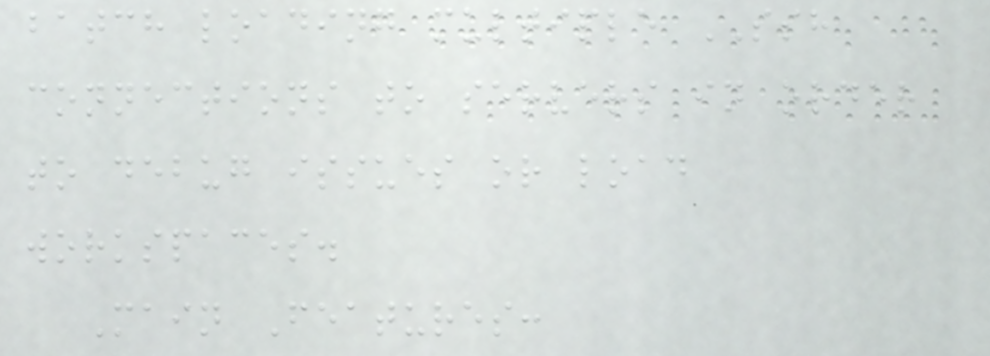batch loading multiple SSH
connections to servers in order
to debug issues or load
workspaces.
Main Features:
